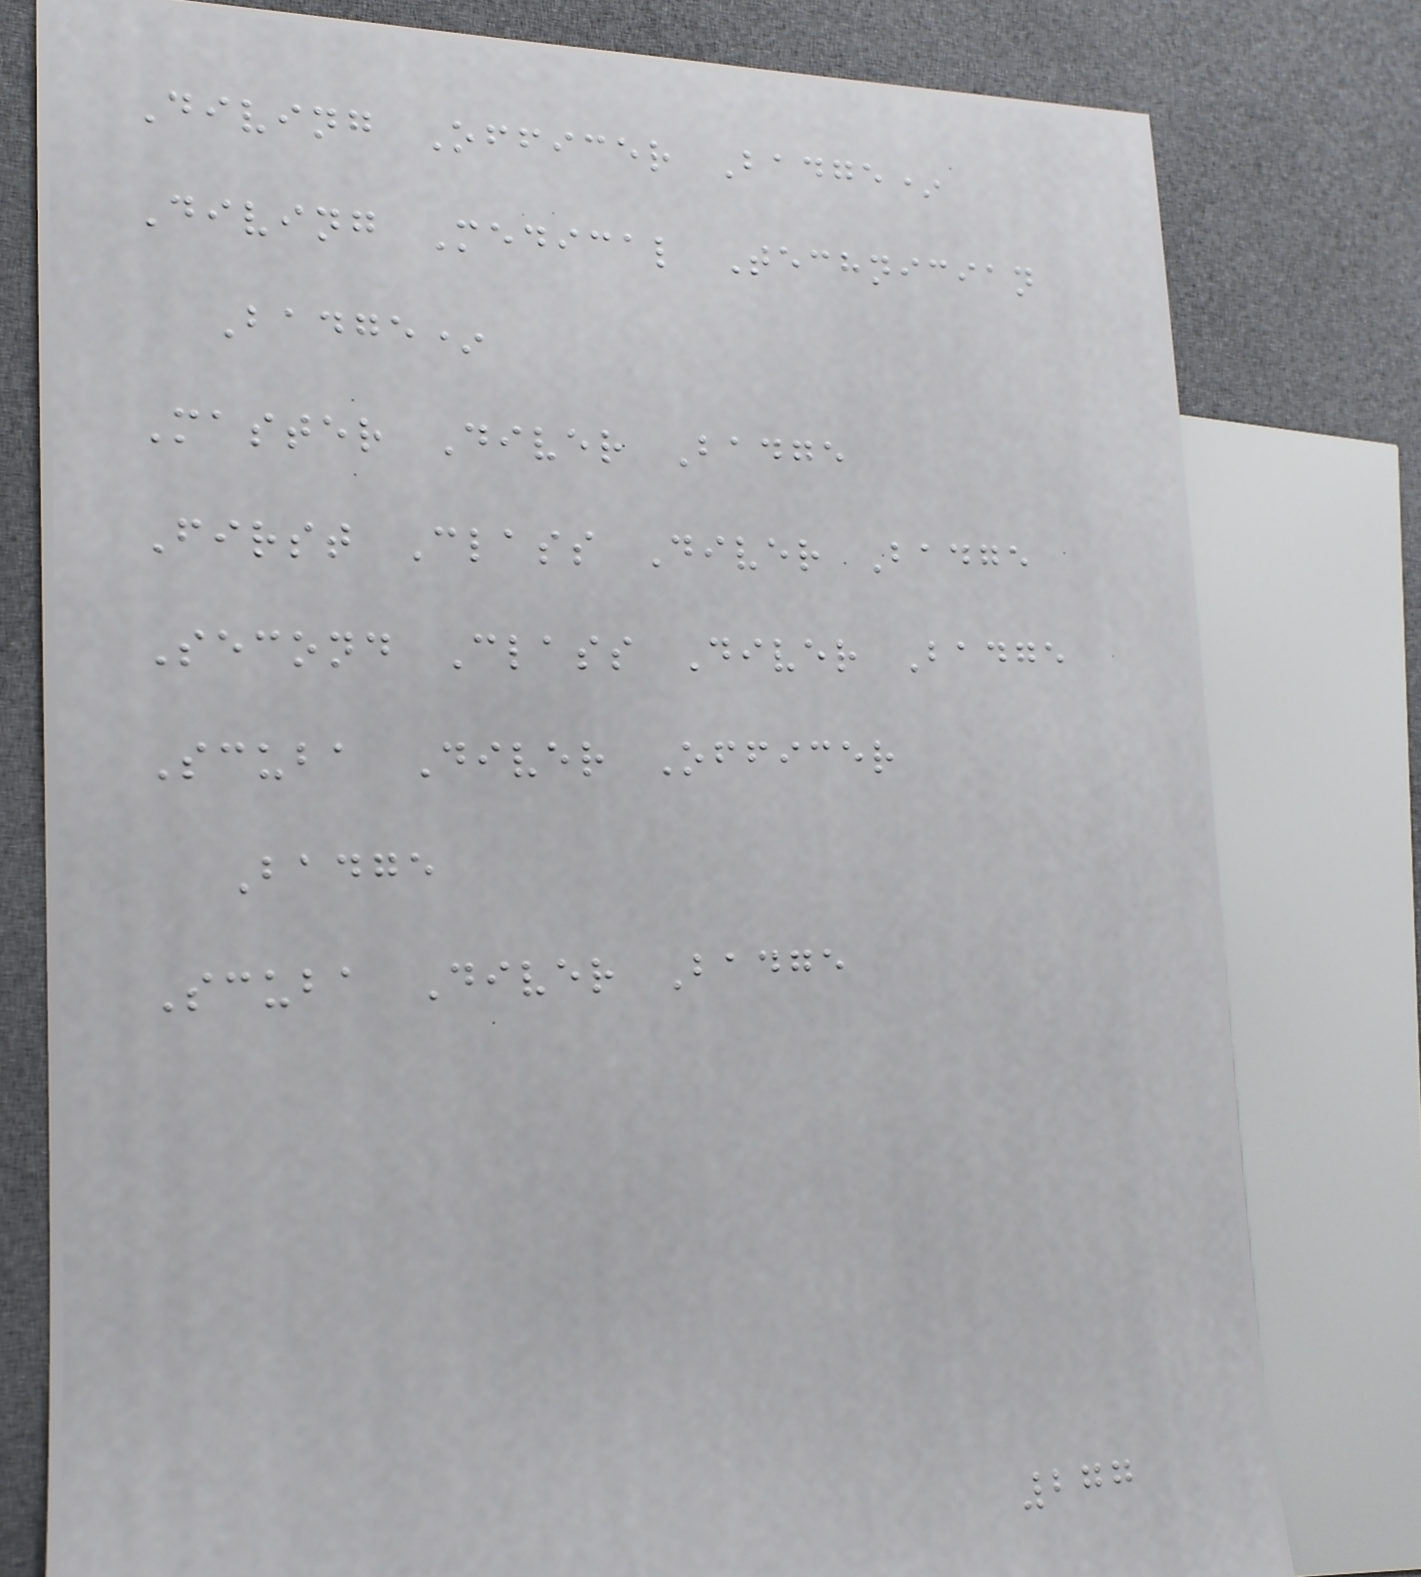Diving Officer Badge*
Diving Medical Technician
Badge*
Master Diver Badge
First Class Diver Badge
Second Class Diver Badge
Scuba Diver Officer
Badge
Scuba Diver Badge
277
